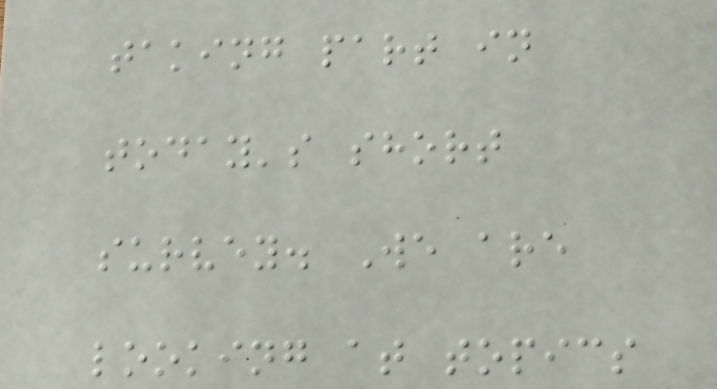taking part in
today's short
survey. We are
looking at topics
